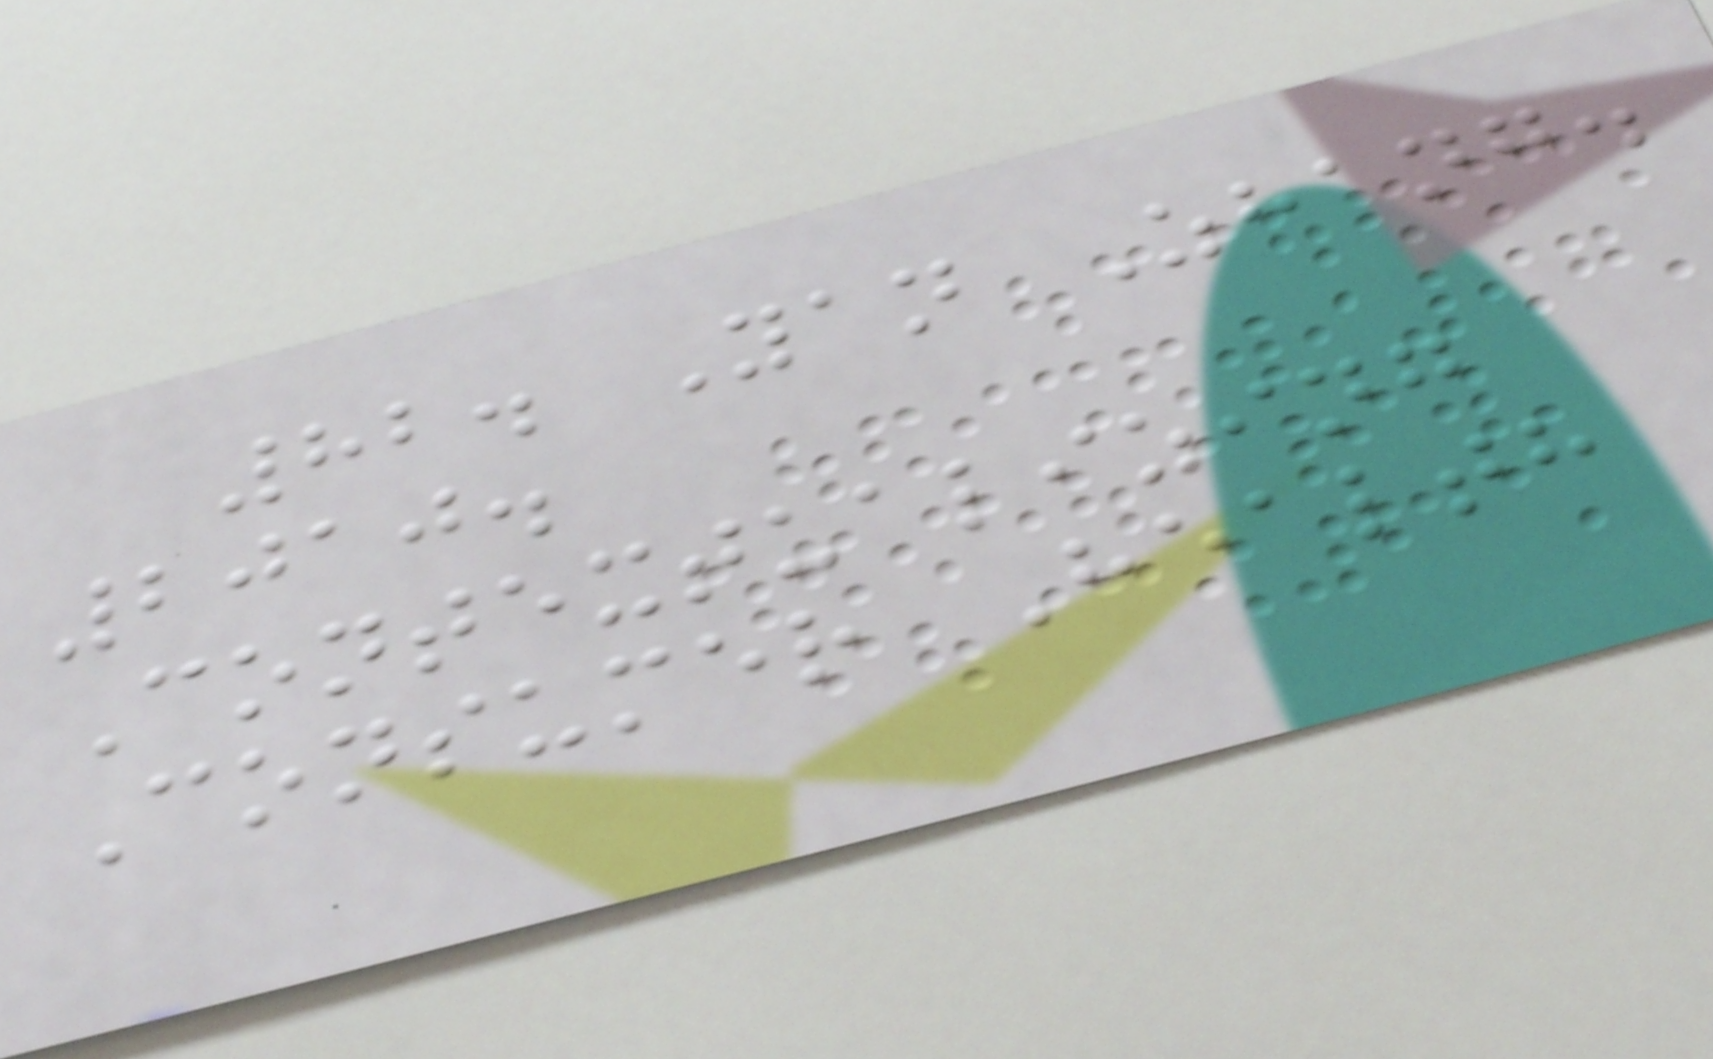82. Yan Zhang.
2010.
Contextualizing
Consumer Health
